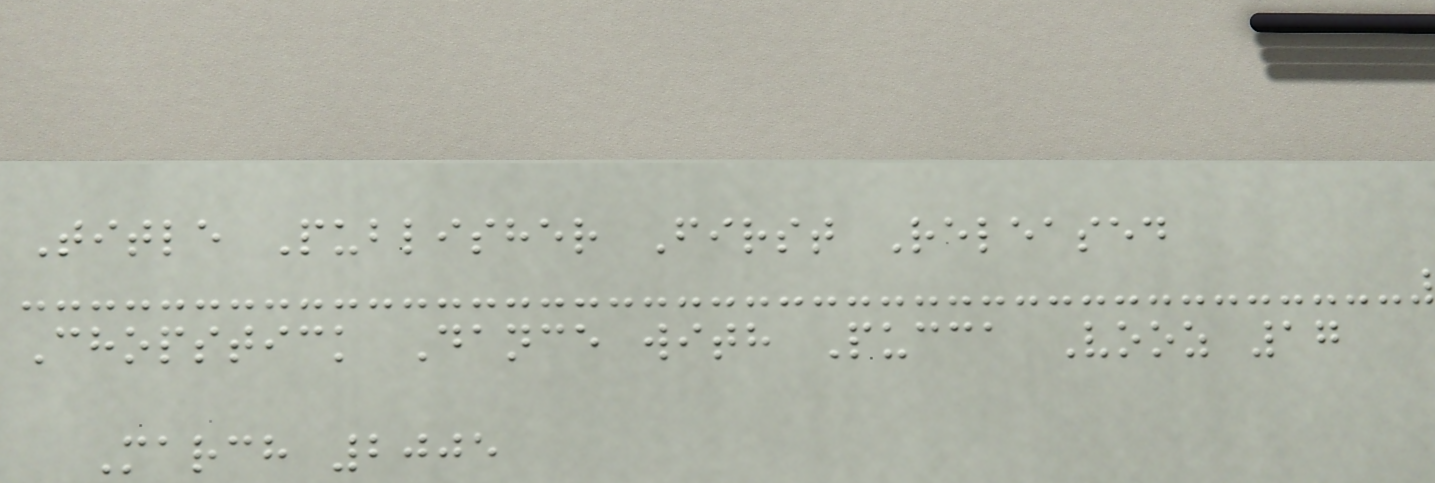Title Publisher First Released
Chopstick Dance with Pucca Vooz 17
March 2005
